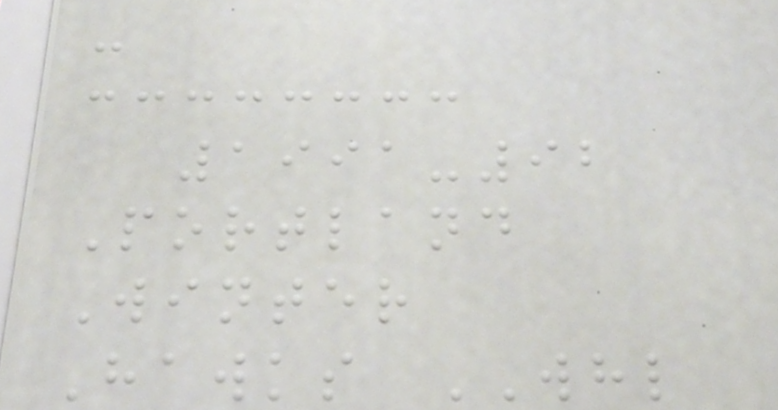-
1991-92
Portland
Winter
Hawks WHL
